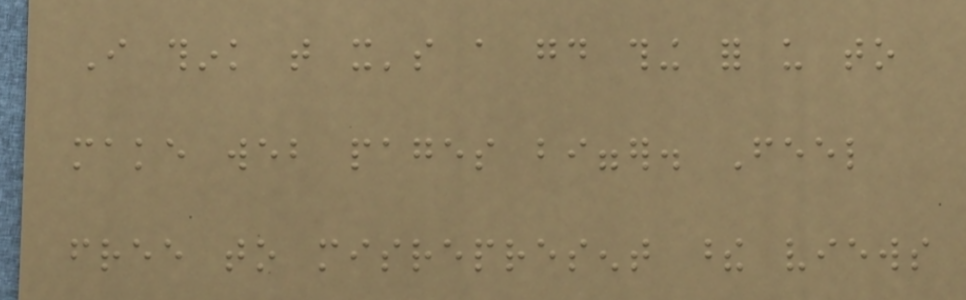I think that it's a good thing for us to
make web pages bigger. Feel
free to misrepresent these views
